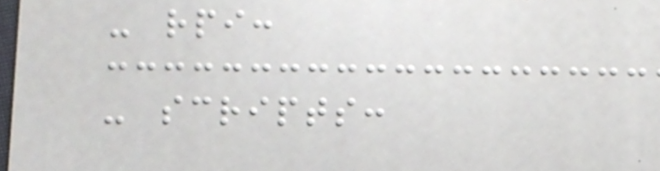- rpi:
- scripts:
